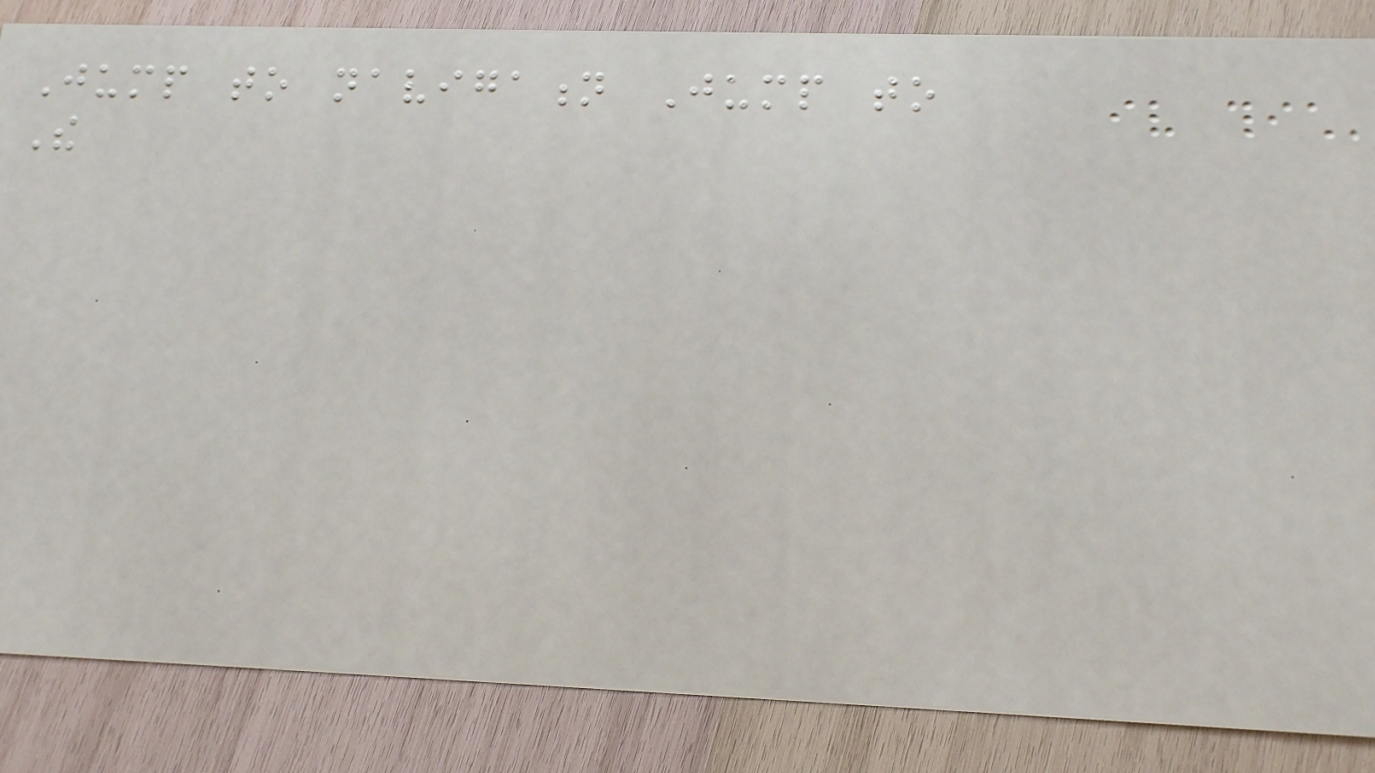Jump to navigation Jump to
The
